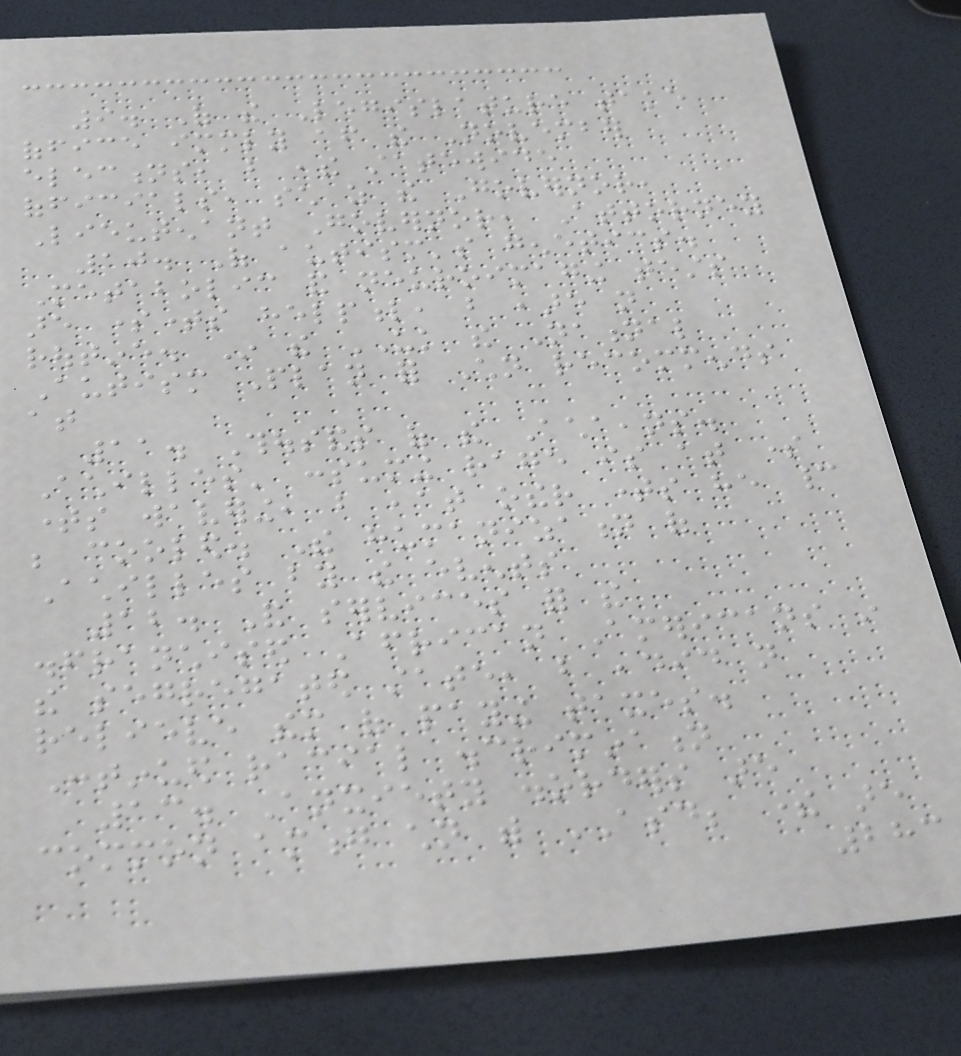9. Of the Legislature take
office immediately after the November
elections, but ,the statewide
officials, such as the Governor,
Lieutenant Governor, Attorney
10. Of autism's genetics.
Metabolic and neuroimaging tests
are sometimes helpful, but ,are not
routine. In the UK the National
Autism Plan for Children recommends
at
11. Thousands of the Achaeans.
Achilles' consuming rage is at some
times wavering, but ,at other times he cannot
be cooled. The humanization of
Achilles by the events
12. And services for the
disfranchised African Americans in
the segregated state, but ,did not
relieve them of paying taxes.
Continued racial discrimination
13. Anxiety disorders are
common among children with ASD; there are
283
